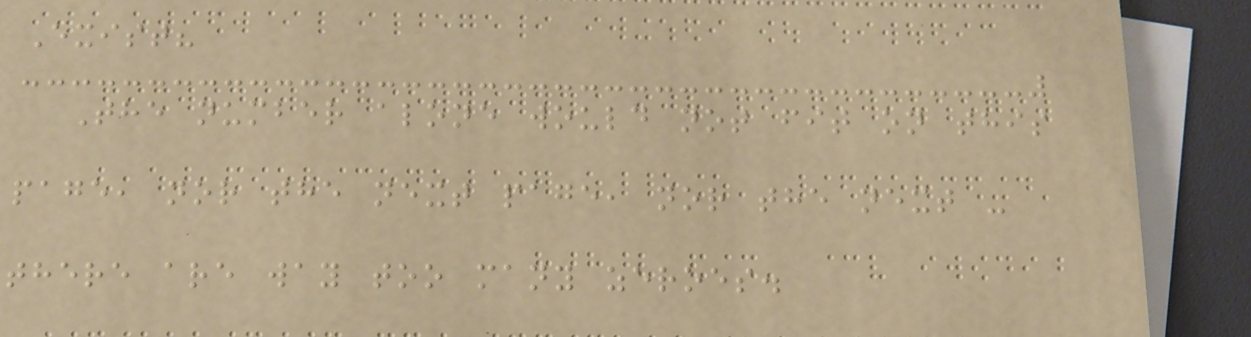Exist?
The number alone would not fit on this
page, nor the next page, nor the next -
there are way too many zeroes.
